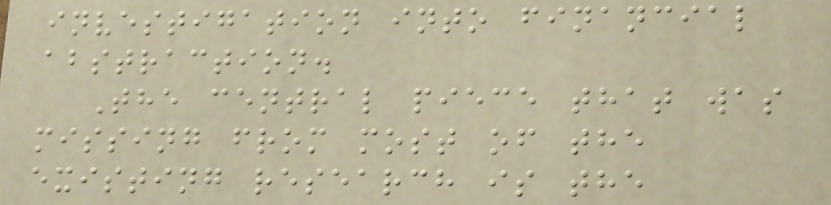investigation into financial
abstraction.
The central piece that was
missing from most of the
existing research is the
